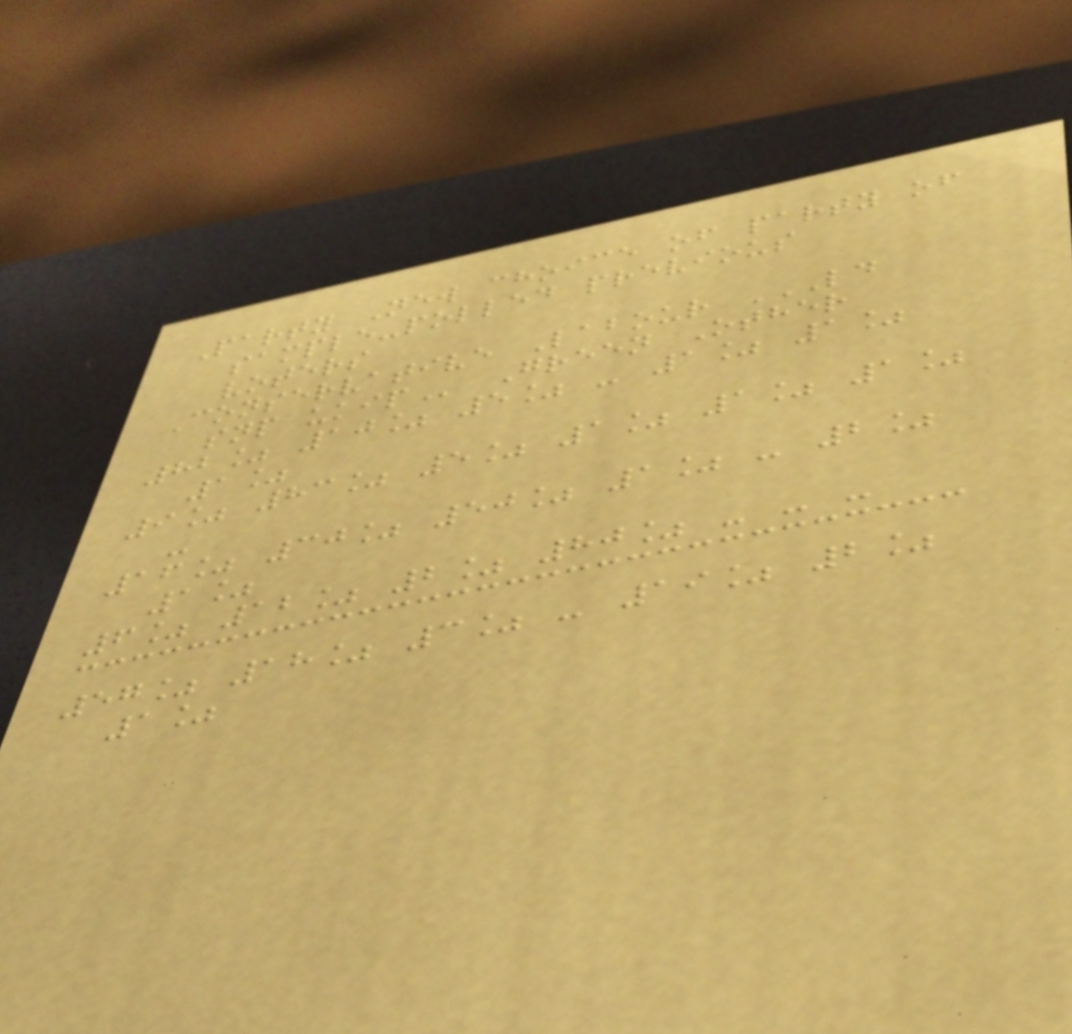Party New choice of party of
sample-polled previous
voters
Conservative Labour LD
SNP UKIP Green Other
82% 10% 5% - 1% 1%
1%
9% 83% 5% 1% 1% 1%
-
16% 30% 50% 1% - 2%
1%
6% 12% 2% 80% - - -
57% 18% 3% - 19% 2%
1%
